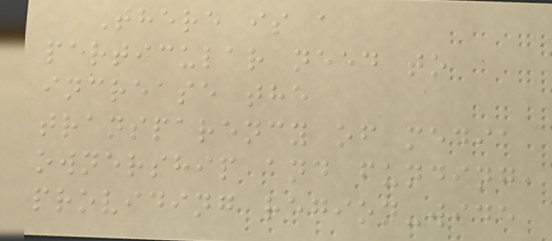There is a
particular need to
increase the
transparency of media
ownership and funding,
providing region-wide
